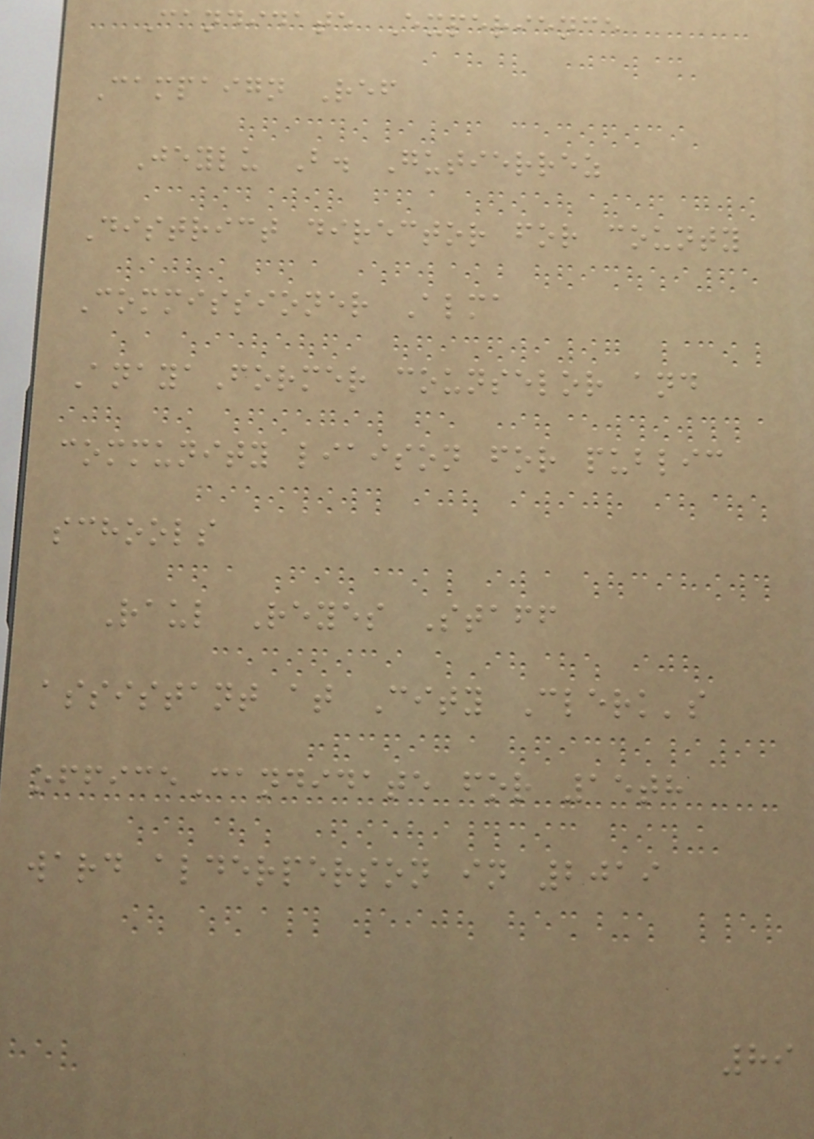Candidate Experience
Campaign Ref
Jeylu B. Gutierrez
District director for county
Commissioner Alma
AnayaFormer counselor and
community liaison for public
schools
Raul Reyes Staff
assistant at City Clerk's
officeCandidate for 15th
ward alderperson in 2019
89
